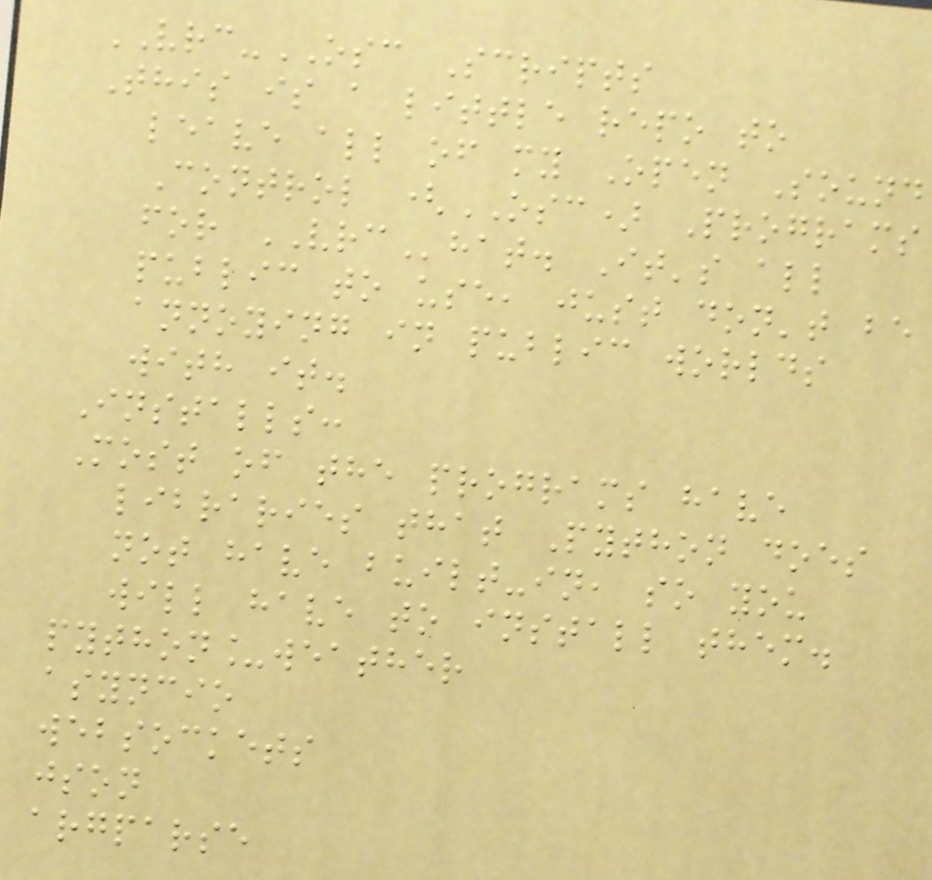VRC-OSC Scripts
This is a little repo to
leave all of my Open Sound
Control (OSC) Programs
for VRChat. It's all
public to use, just don't be
annoying in public worlds
with it.
Installs:
Most of the programs have
libraries that Python does
not have built-in, so you
will have to install them.
python_weather
asyncio
websockets
json
argparse
